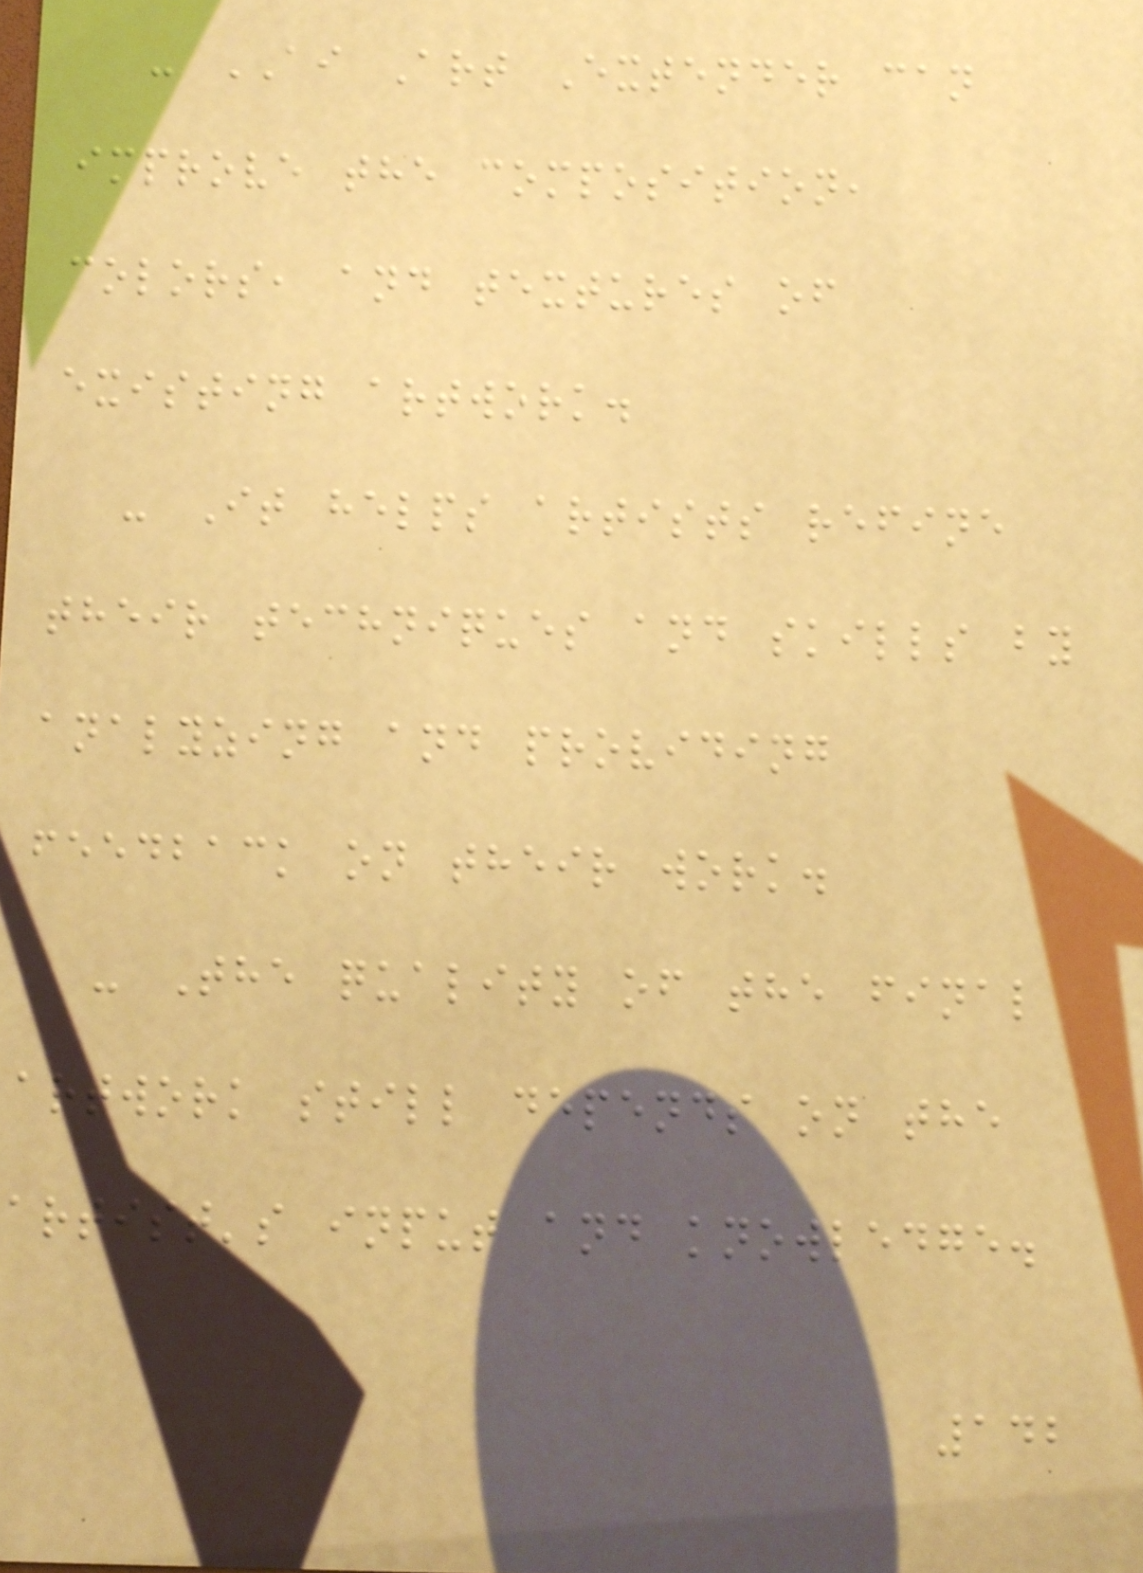- AI Art Extender can
improve the composition,
colors, and textures of
existing artwork.
- It helps artists refine
their techniques and skills by
analyzing and providing
feedback on their work.
- The quality of the final
artwork still depends on the
artist's input and knowledge.
142
